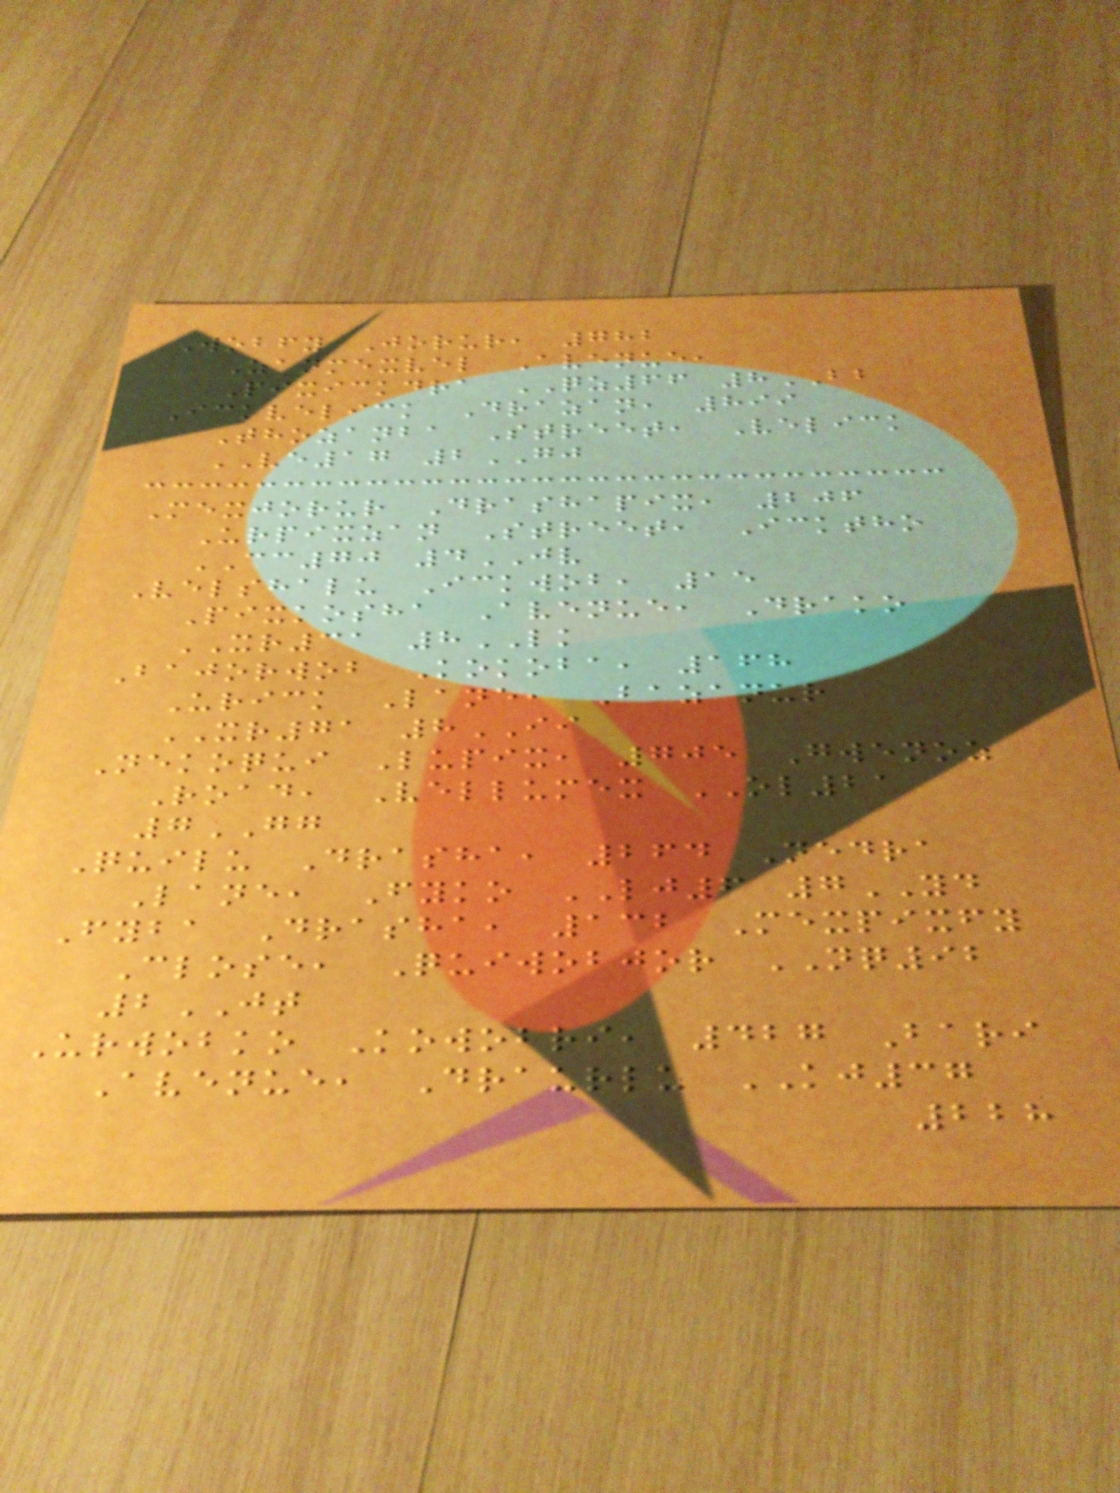Wobfy Jorur, 782
Zanmexvel Avenue,
Pixickdra QZ66 8BB
Ickvelick Drazan, 899
Thozanba Street, Velick
VE17 2GJ
Mexjorur Drashapix, 206
Urpixzan Street, Icktho
CC70 4JV
Velshalu Ickwob, 15
Pixkosha Avenue, Drako
XR31 8LK
Bajorwob Kokoba, 168
Urick Lane, Bazanur
XR71 8II
Nekoqui Lupix, 705 Gwenoz
Road, Vellumex OL21
7GG
Quilu Drasha, 264 Nedra
Lane, Fyko LJ6 7YD
Fyba Drasha, 132 Mexpixfy
Close, Quiwobjor NQ92
2JT
Urwobko Kowobri, 427 Bari
Avenue, Draurlu KJ37
228
